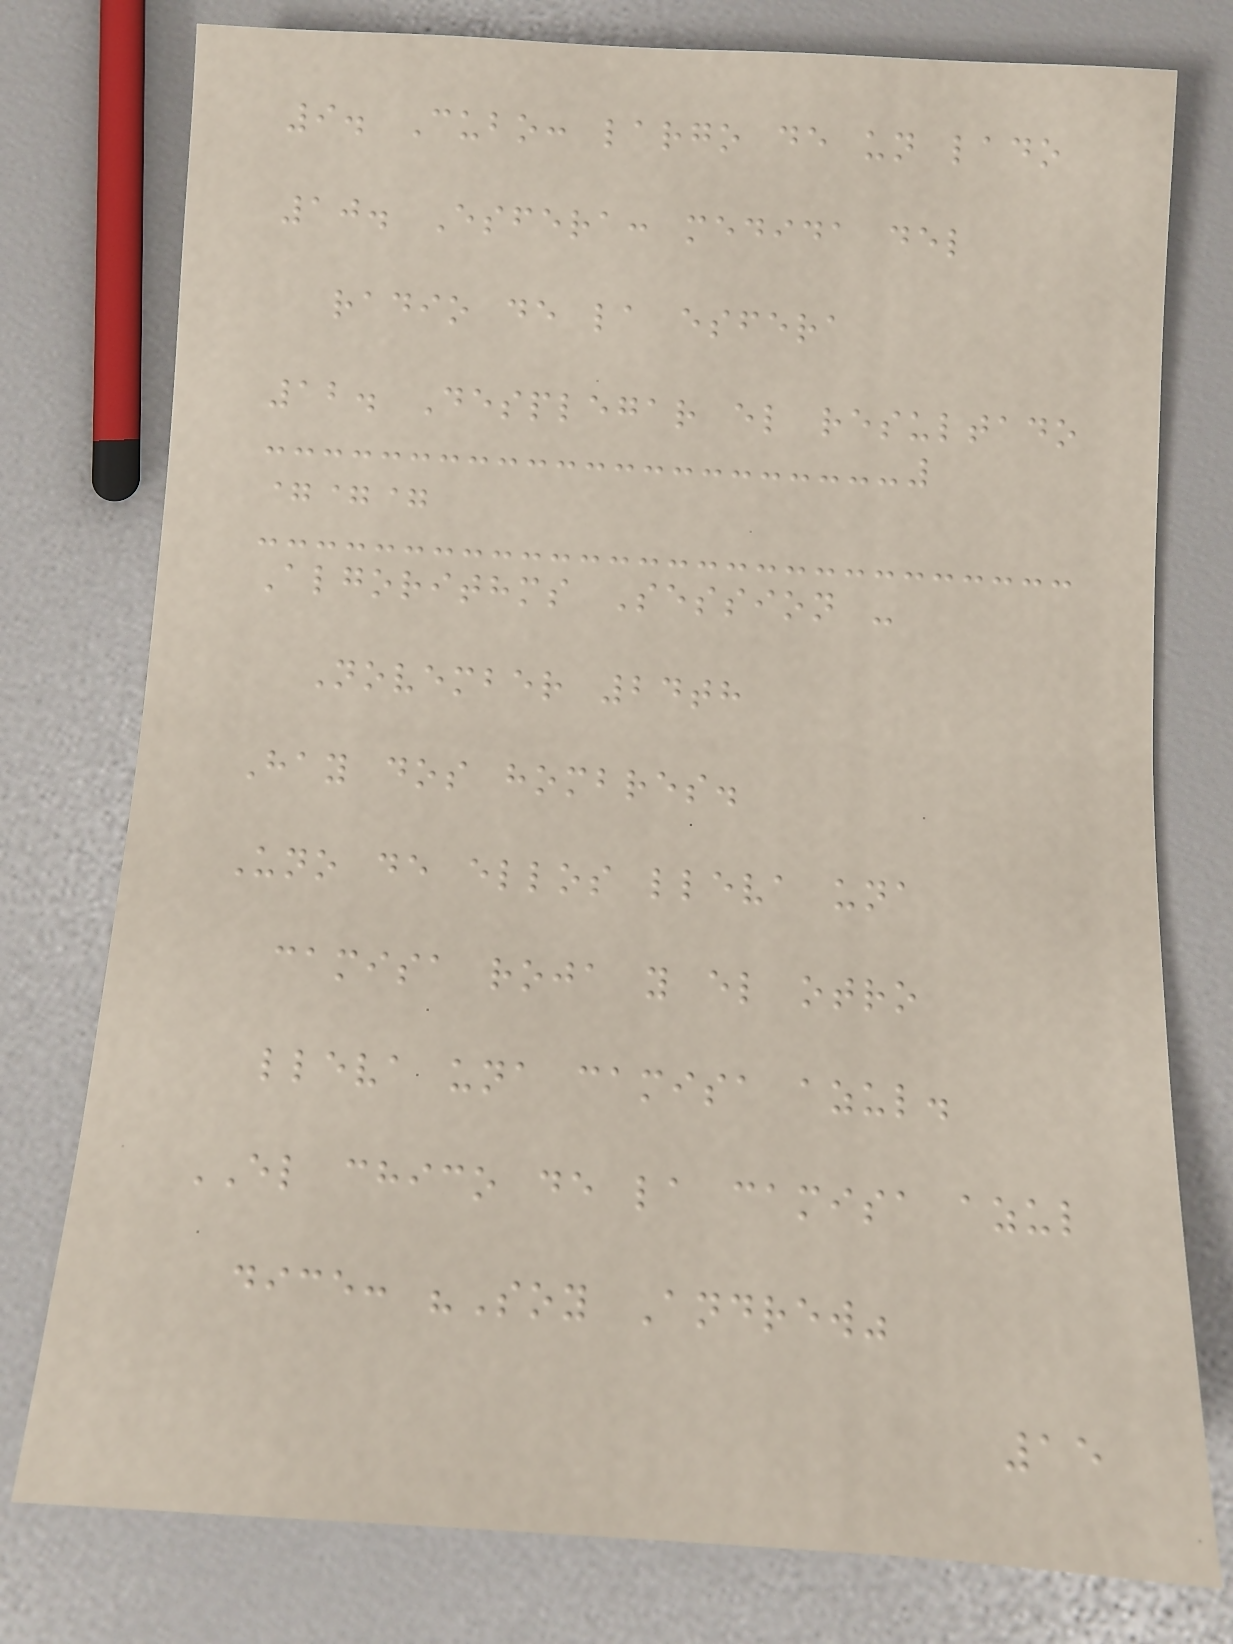9. Cubo: largo de un lado
10. Esfera: medida del
radio de la esfera
12. Desplegar el resultado
===
Algorithms Session -
November 24th
Hay dos hombres.
Uno de ellos lleva una
camisa roja y el otro
lleva una camisa azul.
EL chico de la camisa azul
dice: "Soy Andrew"
15
